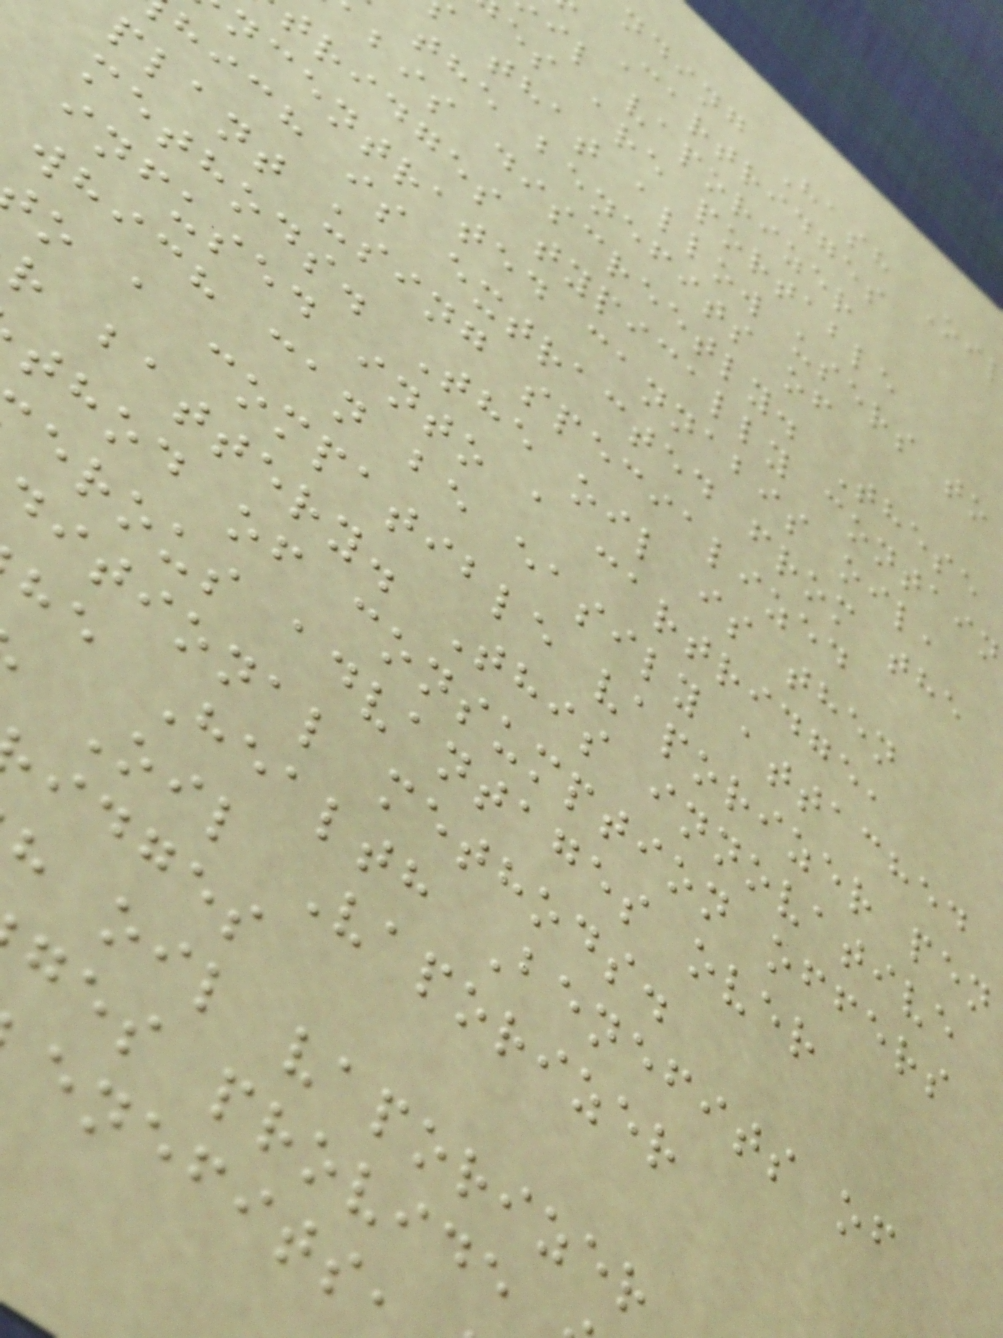nding Hash Oi
Cartridges
il vaporizer
es are portable
that allow users to
the benefits of
bis discreetly. These
tridges typically contain
ncentrated cannabis oil,
hich is extracted from the
plant using specialized
methods. The oil is then
infused into a cartridge,
which can be easily attached
o a compatible vaporizer pen
r battery. This innovative
thod of consumption offers
erous advantages over
itional methods.
he Health Benefits of
Oil Vaporizer
idges
h oil vaporizer
ges provide
enefits,
